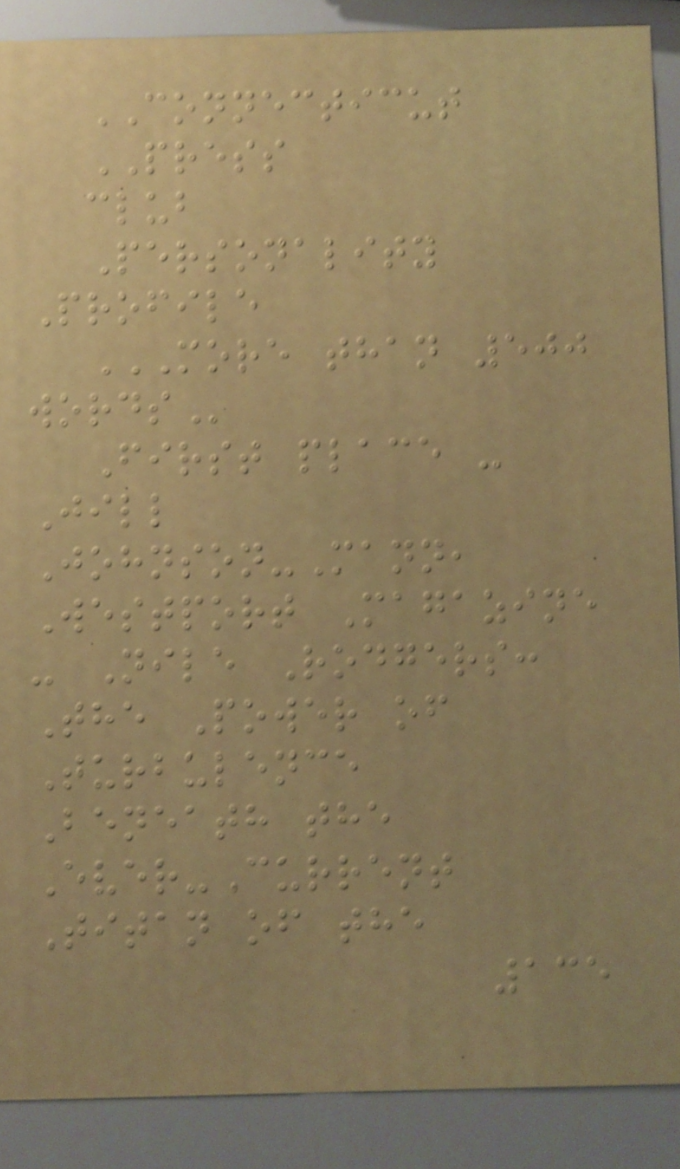CONNECTICUT
PRESS
club
Personality
Profile
MORE THAN 500
WORDS
First place -
Jill
Johnson-Mann,
Westport Magazine
- Nile Rodgers:
The Power of
Turbulence
Beneath the
Ever-Current
Titan of the
135
